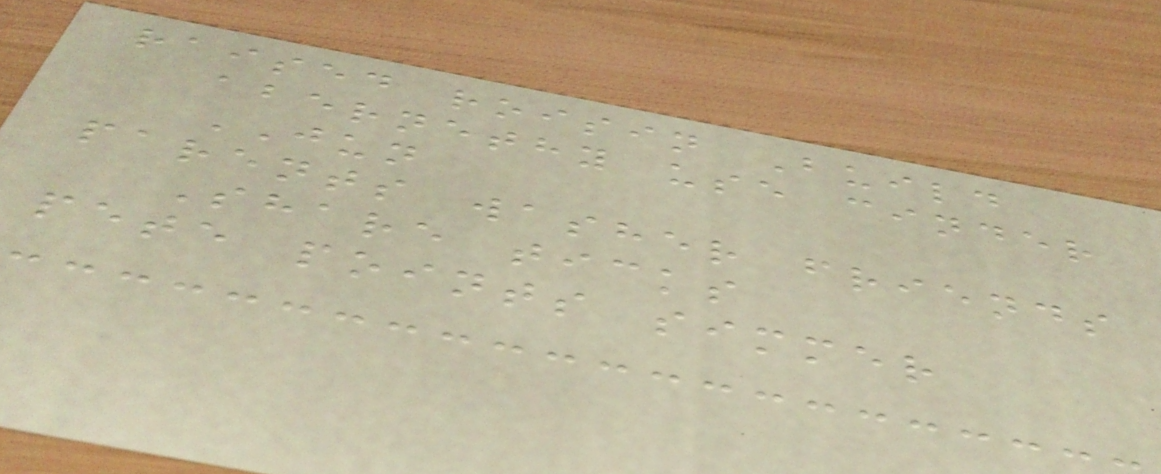raised roisin Build
abernethy use cinder
JUN
parents washer friends
Share ticks
pete points simmer
